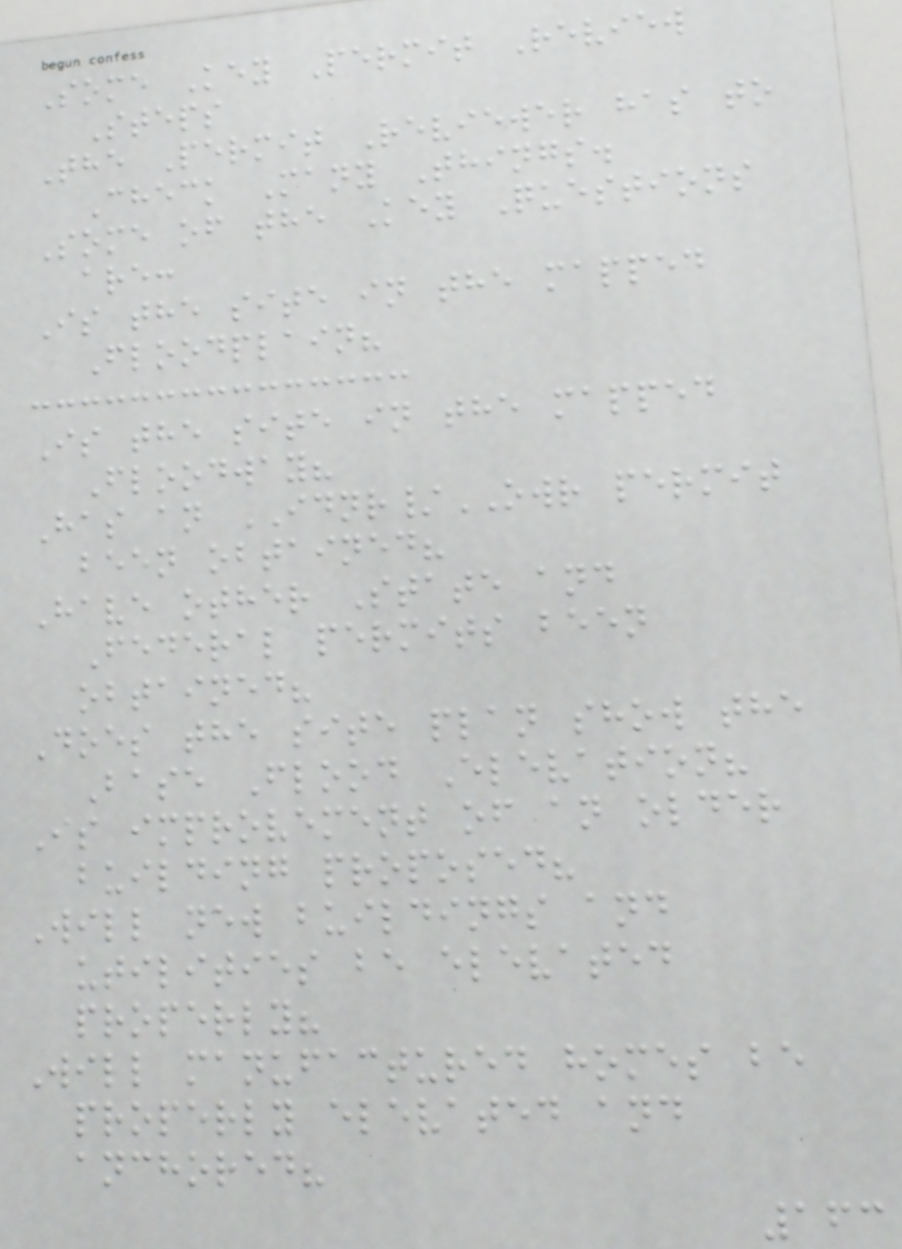Some Key Permit Review
Steps
The Permit Reviewer has to
Check Many Things.
Some of the Key Questions
are:
Is the site in the mapped
Floodplain?
Is the site in the mapped
Floodway?
Has an IDNR/OWR permit
been obtained?
Have other State and
Federal permits been
obtained?
Does the site plan show the
Base Flood Elevation?
Is improvement of an older
building proposed?
Will new buildings and
utilities be elevated
properly?
Will manufactured homes be
properly elevated and
anchored?
163
